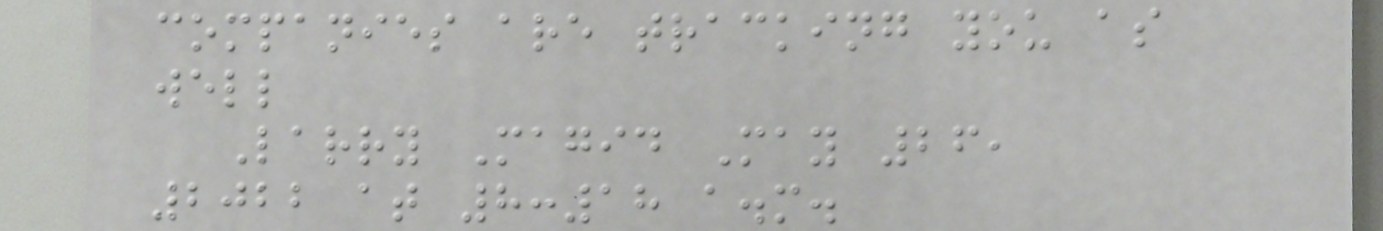companies are tracking you as
well
Larry Magid May 26,
2022 at 8:18 a.m.
